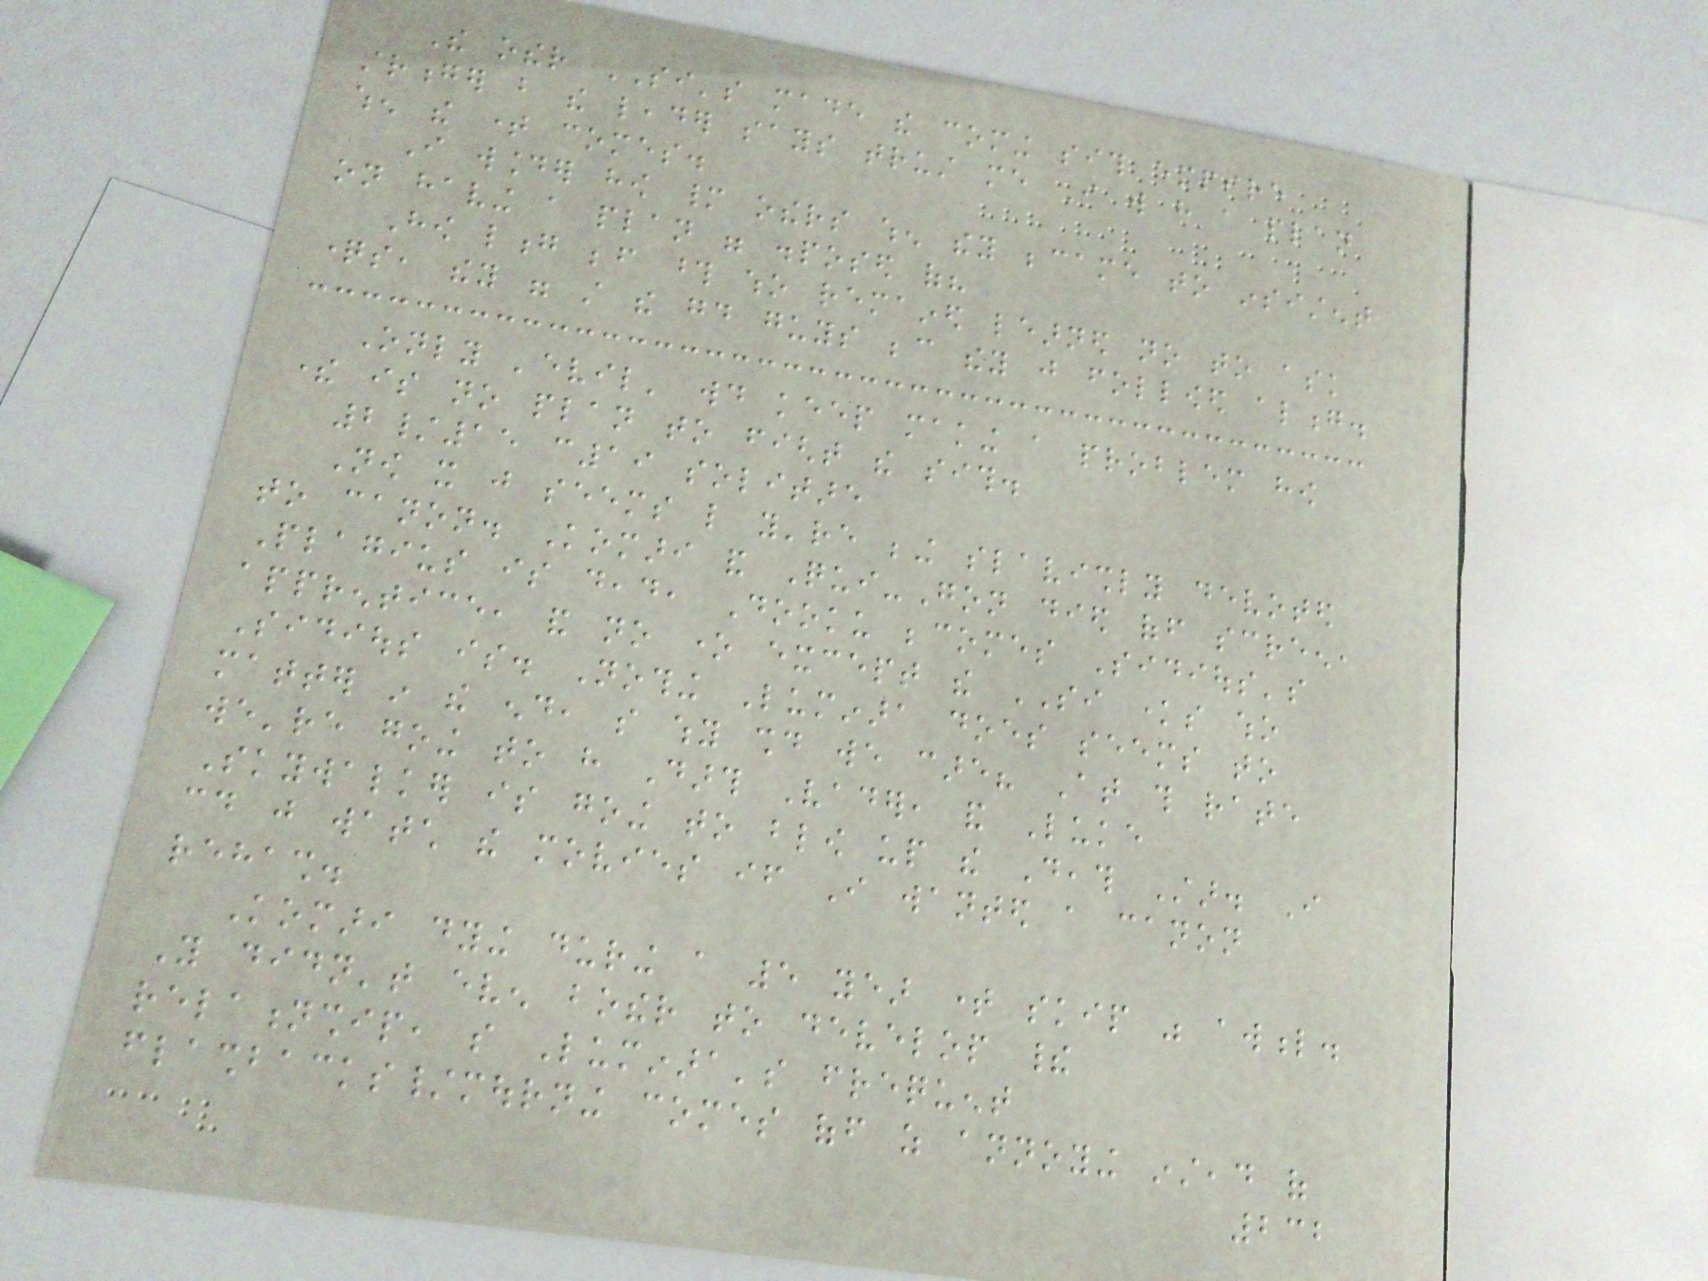The other SI's made the coming sith empire
stronger but the leader says trust me I will have a plan
when the time comes.
I wounder how many others when they became to insistent
on having a plan were disposed of?
How long before those who remained learned no to ask
questions, they were still the good guys because they just followed along.
Only 'evil' would keep making a problem how
there is no plan to fight the sith.
2/15 c19 solitare
Now it just seems like you're being slavishly devoted
to canon. Komari and Qui-Gon died off screen,
Plagius is dead, Dooku becomes Sidious's
apprentice, and no one except the SI knows who
Sidious is. Nothing Luminara does seems to
matter in the end, so why should we care? At this rate
we're going to have Darth Vader, and Luke
Skywalker is going to blow up the Death Star. I
could just watch the movies if I wanted a canon
rehash.
Komari dying during a 5 year time skip was awful.
You didn't even bother to develop their
relationship, so Luminara's frequent
flashbacks/mourning comes off as annoying instead of
232
